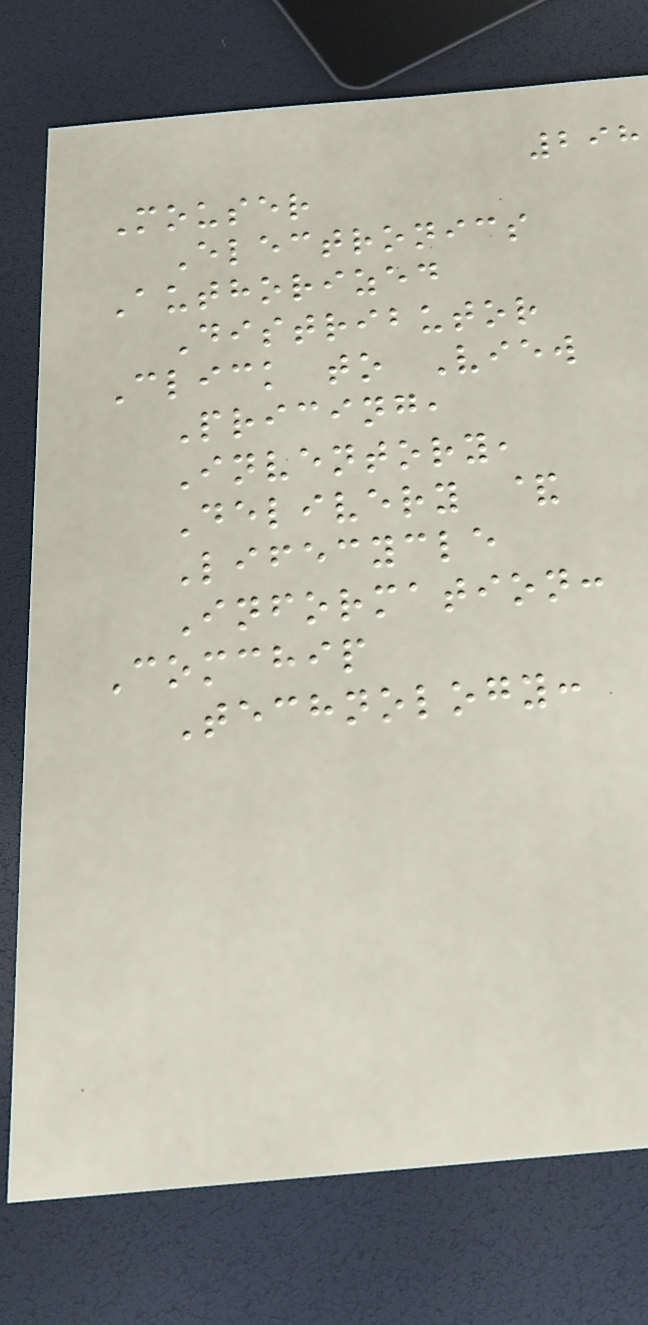298
Mouser
Electronics
Authorized
Distributor
Click to View
Pricing,
Inventory,
Delivery &
Lifecycle
Information:
Comchip
Technology:
